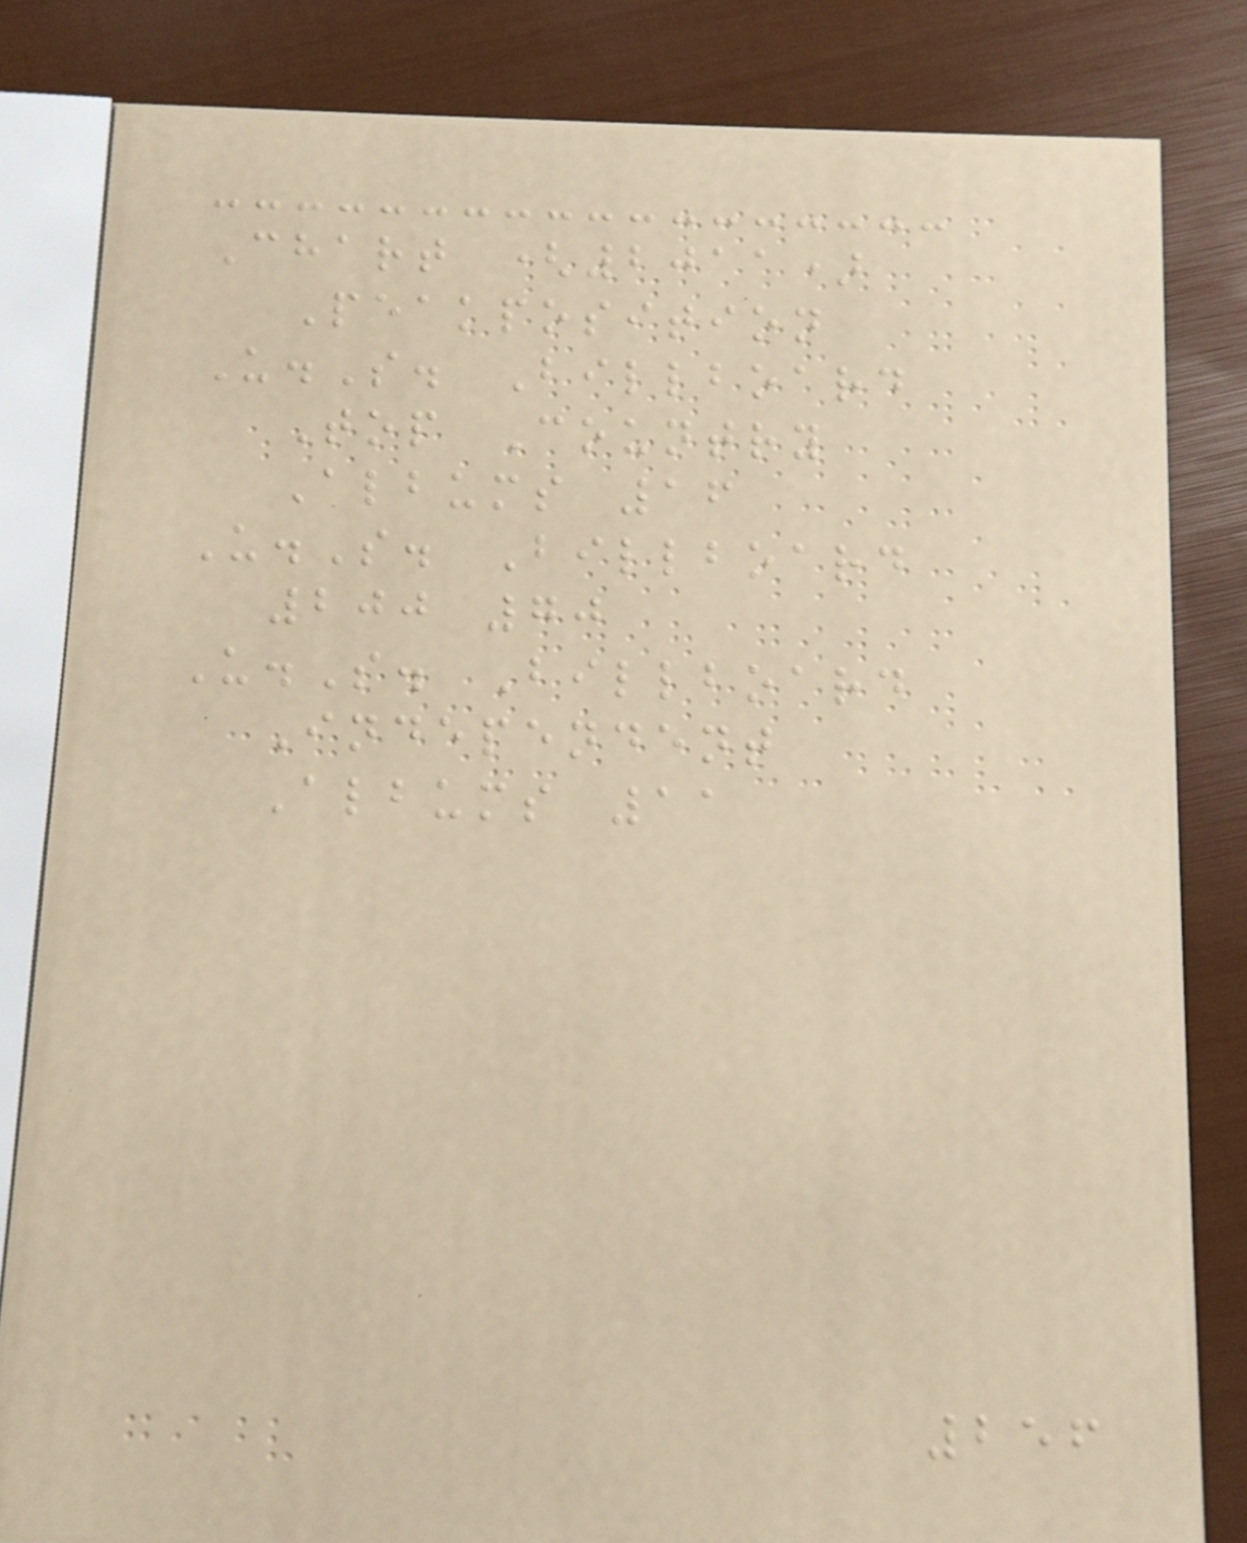Chart (2011)
Peakposition
U.S. Billboard
Top Country
Albums 16
U.S. Billboard
200 70
U.S. Billboard
Independent
Albums 11
256
